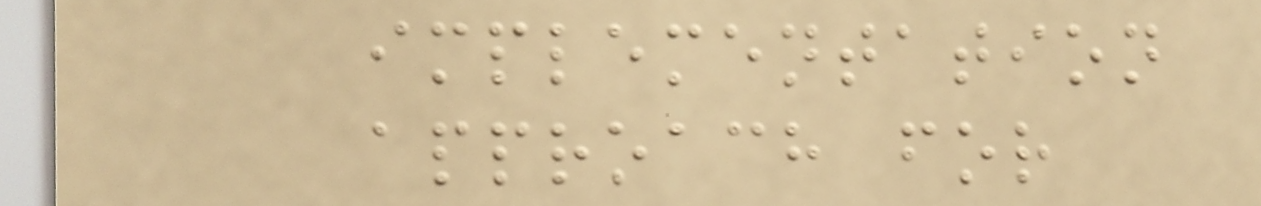implementation
approach for
